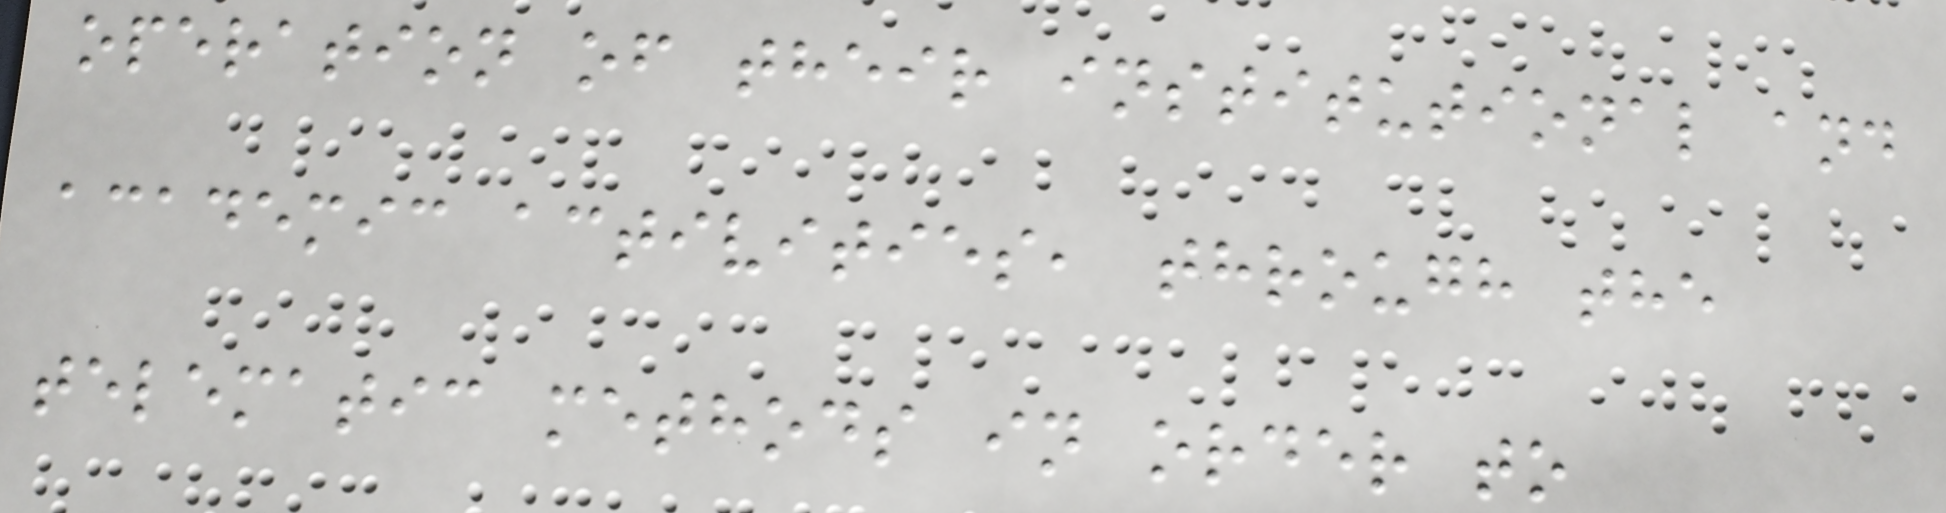operation of their institutional and
academic activities, through the
telematic methods in order to
